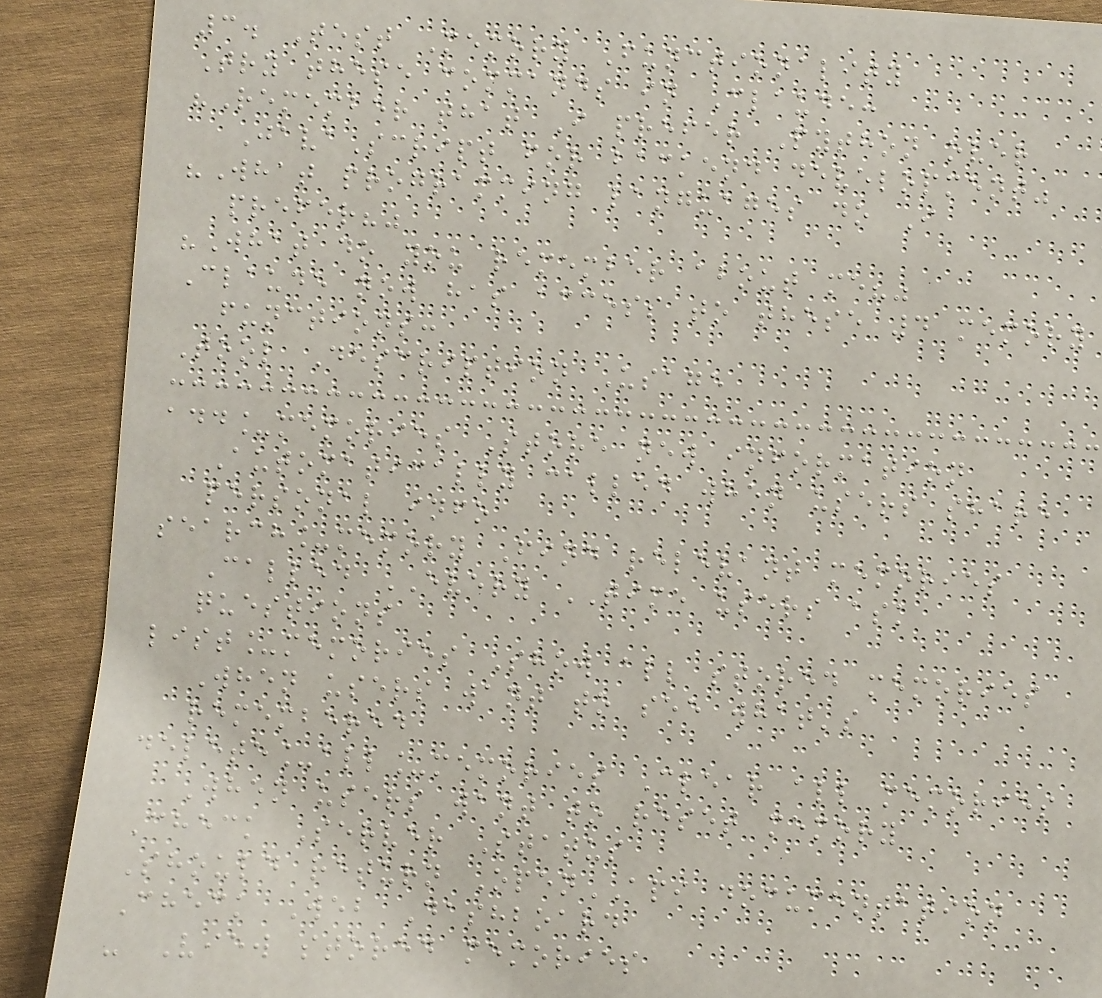3. Test Memory Functionality
Try these commands in Claude:
"Remember that I prefer Python over
JavaScript for backend development"
"What programming languages do I
prefer?"
"What do you remember about me?"
Claude now has access to these 4 memory
functions:
Tool Description Usage
add_memories Store new information
Automatically called when users share
personal info
search_memory Find relevant memories
Called EVERY TIME users ask
questions
list_memories Show all stored memories
When users want to see what's
remembered
delete_all_memories Clear all memories
When users want to reset memory
Check Server Status
Should return OpenAPI documentation
Check Web Dashboard
- View stored memories
